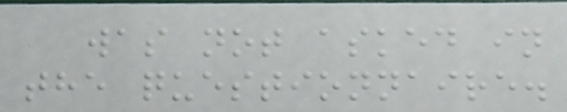was not asked in
the questionnaire.
